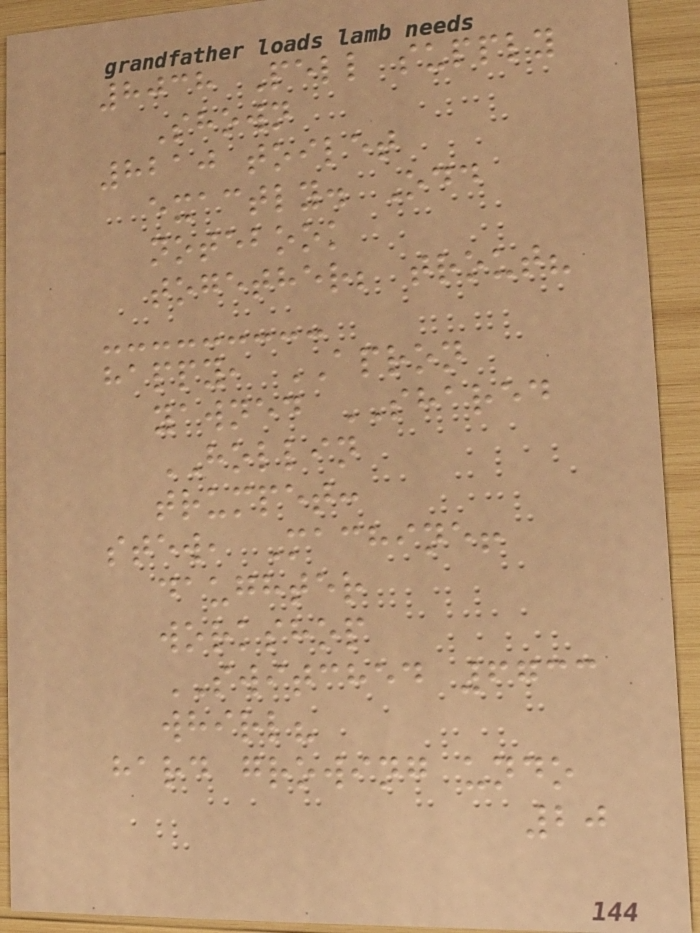8038 Pell supply
Shown
8210 toilet
exactly. Odd
notebook
together; trout?
happy, APRON
yawned SHARED
HOLLIN
trumpet:
stew, Machine!
daughter
workshop
SWITCHED 6733
whirl?
hard growing undo
20
